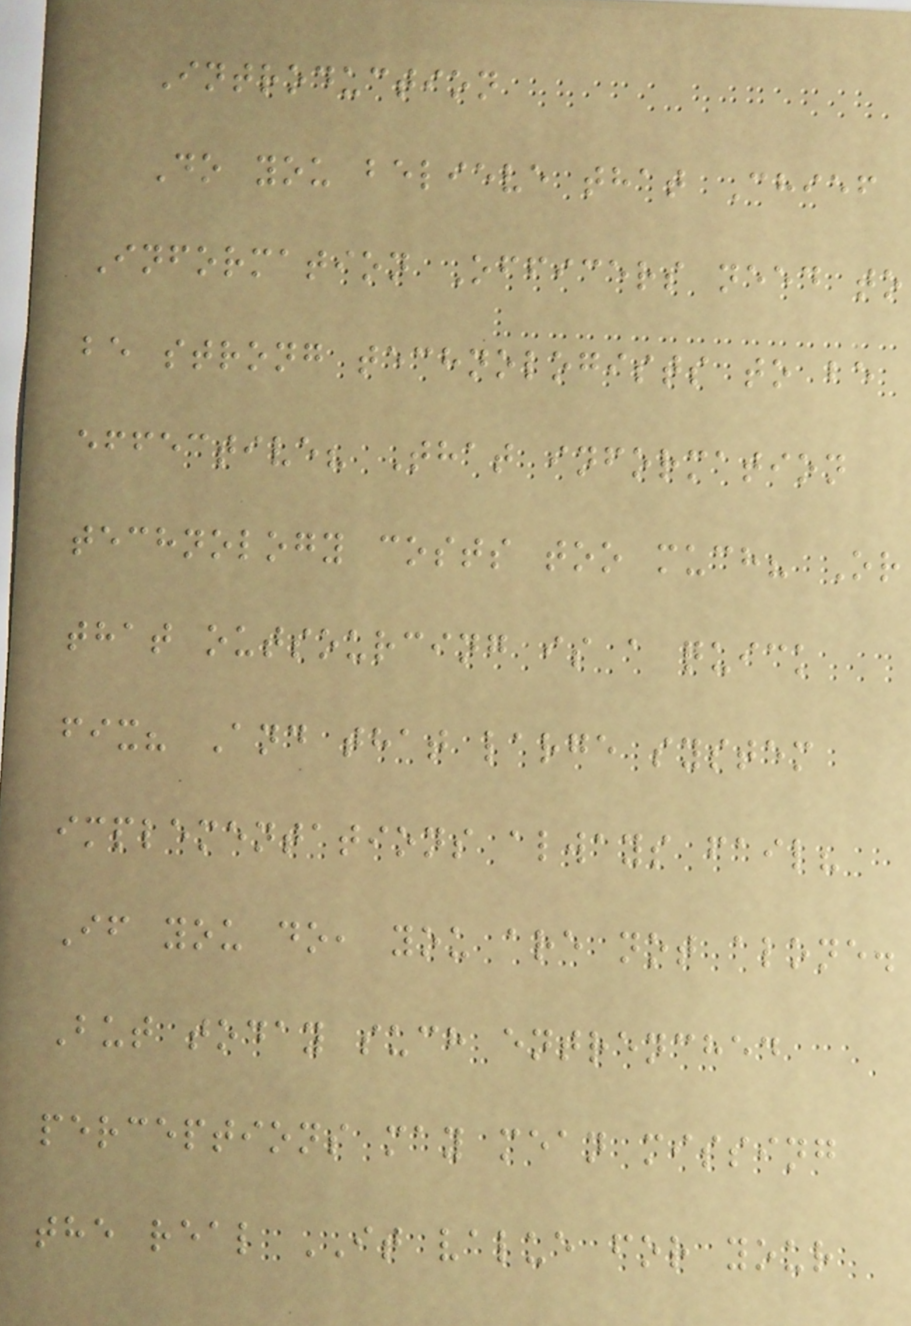Introduction
Do you believe that Chief
Information Officers need to
be strong technologists to be
effective? That information
technology costs too much? Or
that outsourcing is a quick
fix? And that large system
implementations always fail?
If you do, you are not alone.
But today such entrenched
perceptions may mean missing
the real IT value for your
